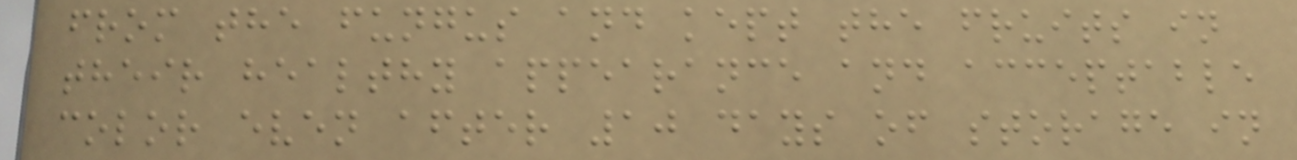from the fungus and kept the fruits in
their healthy appearance and acceptable
color even after 10 days of storage in
